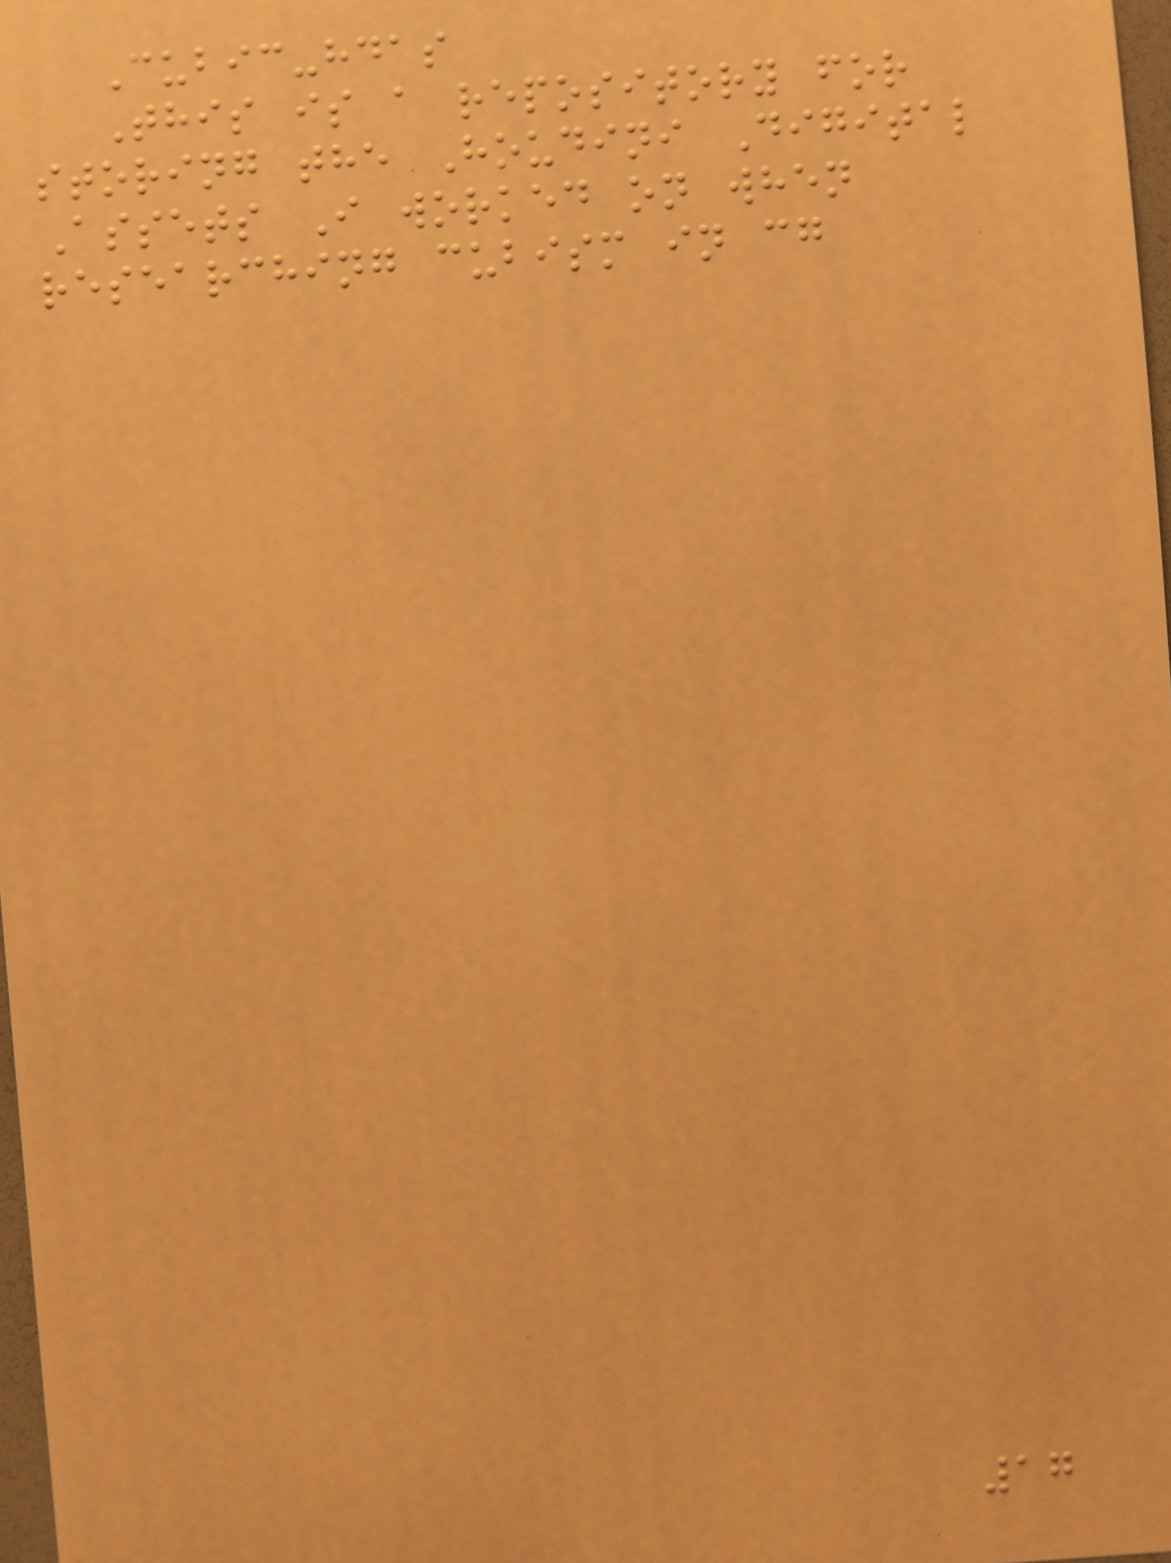Cubic-hdas
This is a repository for
storing the Houdini Digital
Assets I worked on when
researching cubism in cg
17
